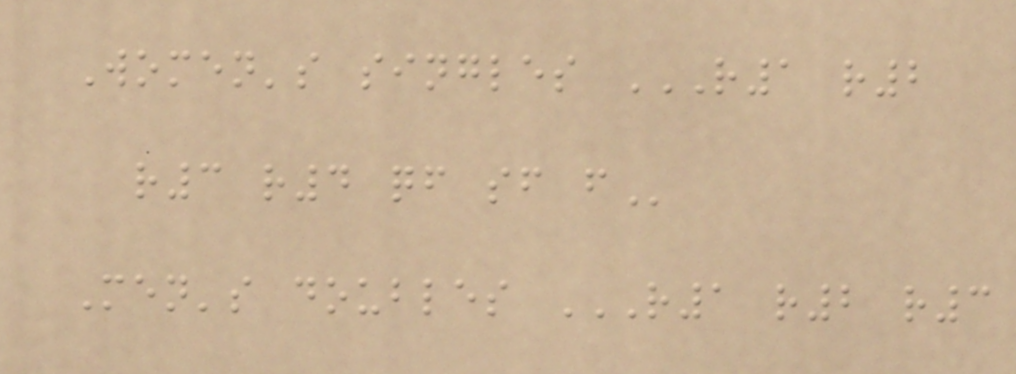Women's singles R1 R2
R3 R4 QF SF F
Men's doubles R1 R2 R3
